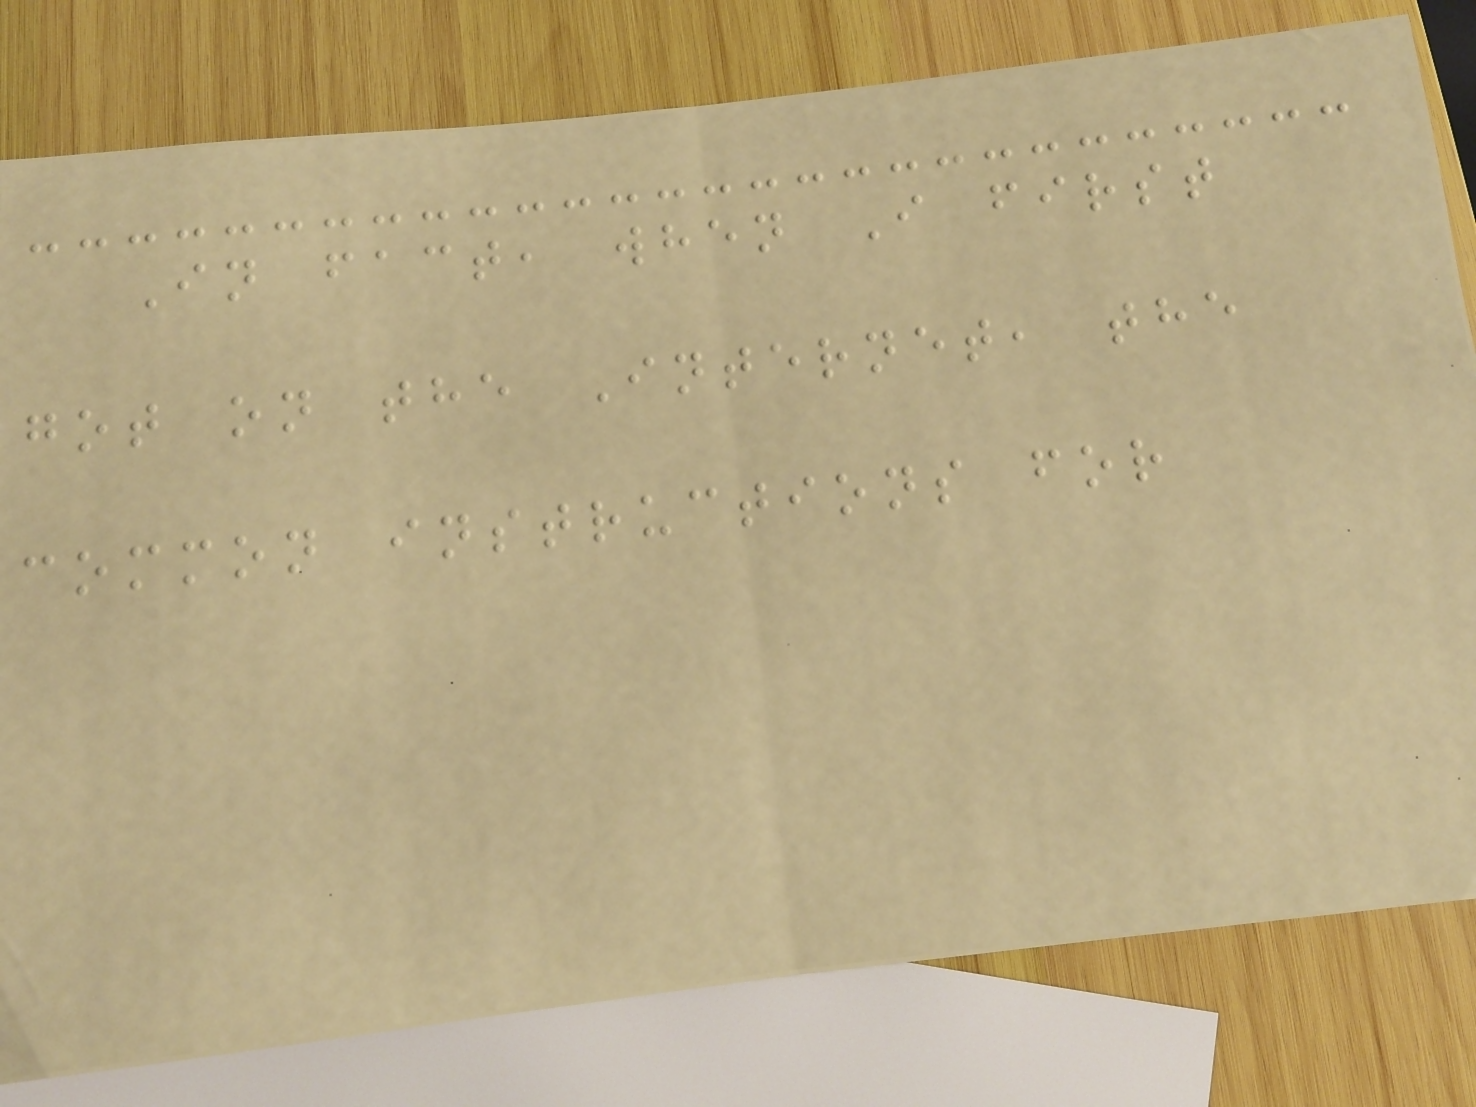In fact, when I first
got on the Internet, the
common instructions for
